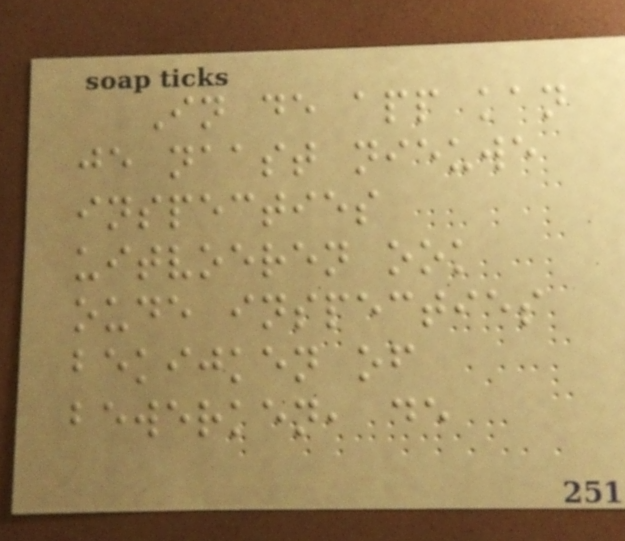In de app kan
je naast nieuwe
inspecties
uitvoeren ook
oude inspecties
bekijken of
bewerken, de
